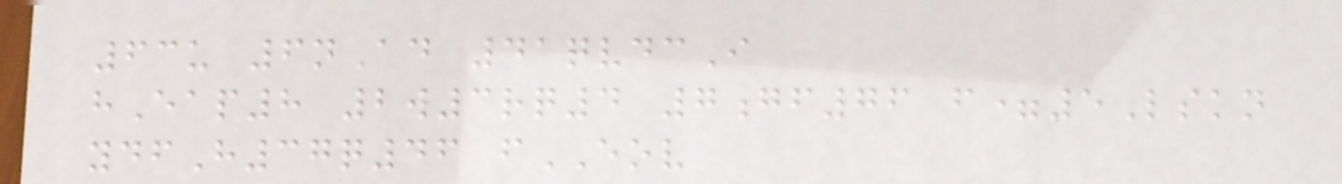63u 6nAd 41qvdcI
hEap8 2w3rq4 7gf76 f=5Lskn
ydfH37q46 fEOV
